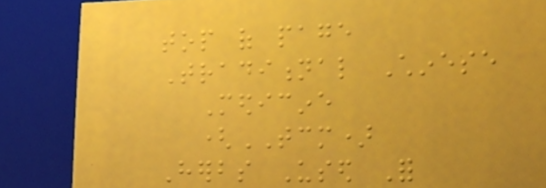top of page
Traditional Chinese
Medicine
(TCM)
Herbs Used For
